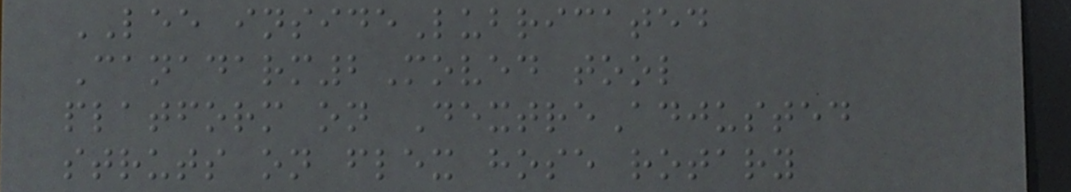LEE insideLubricated
Canadarm2Moved tool
platform on DextreAdjusted
struts on flex hose rotary
